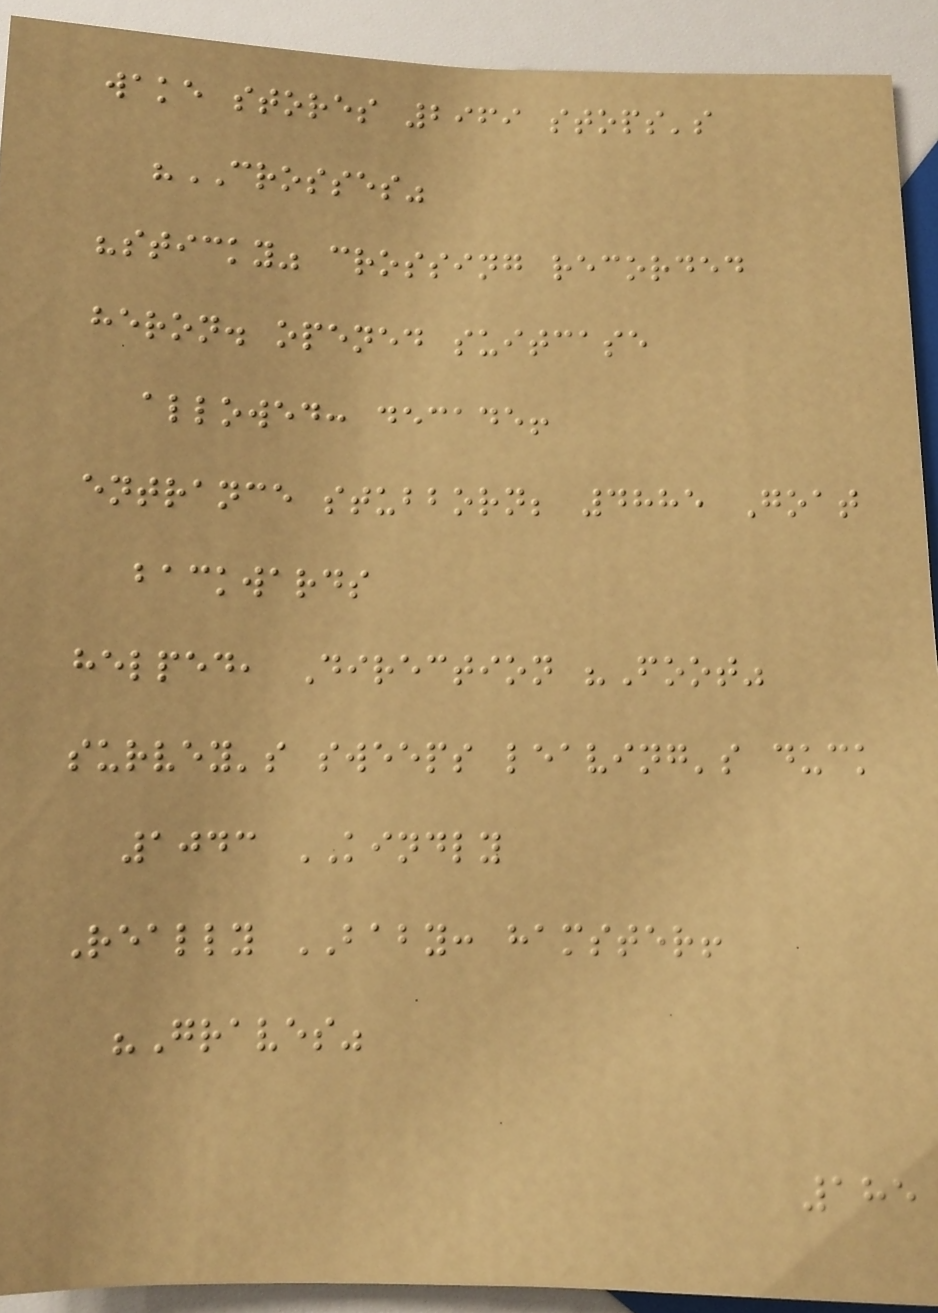wake stores 2969 stops's
"CROSSES"
"sticky" crossing recorded
heron. opened suitcase
allowed: decade!
entrance stubborn; 4885 Goat
backwards
helped, Direction "Foot"
survey's sweeps leaving's duck
1043 KINDLY
Really BABY: hamster!
"Graves"
185
